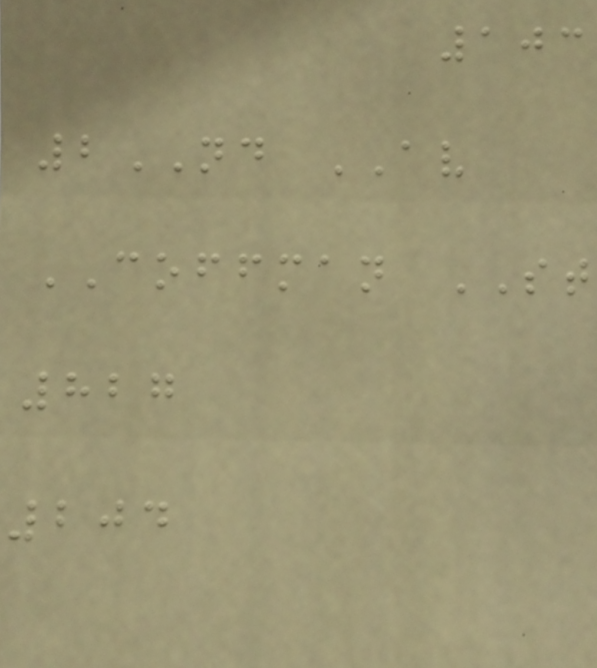103
2ND AV
COFFMAN ST
827
204
